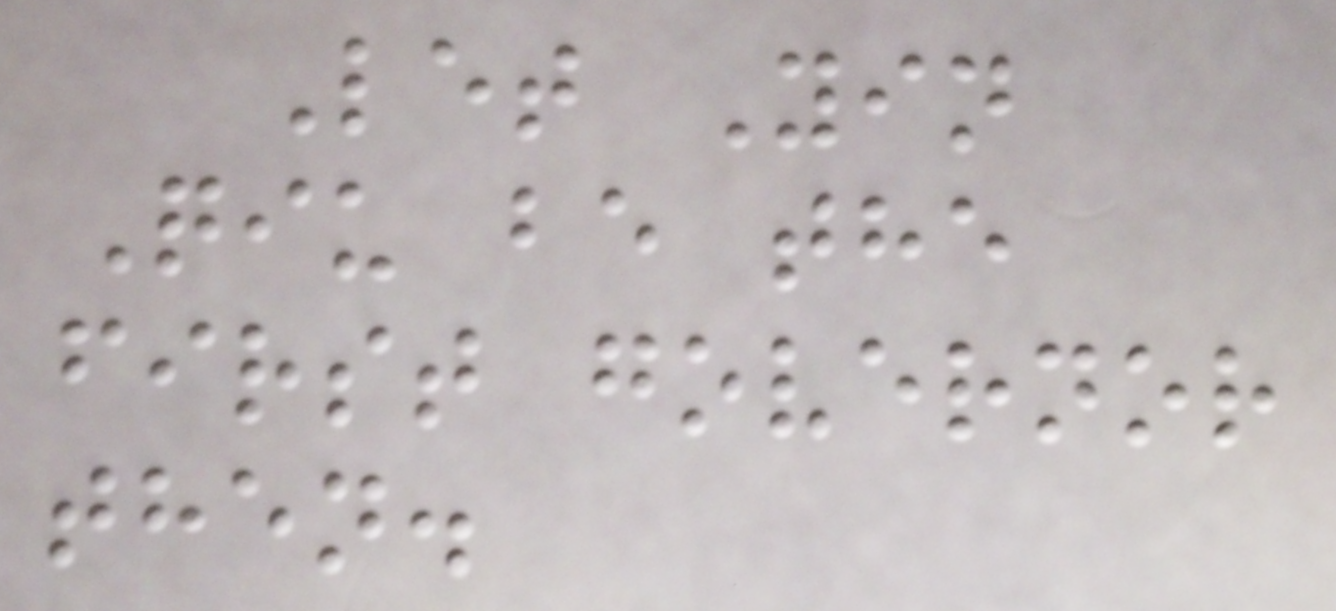Let Yin
Qiu be the
first governor
then.
